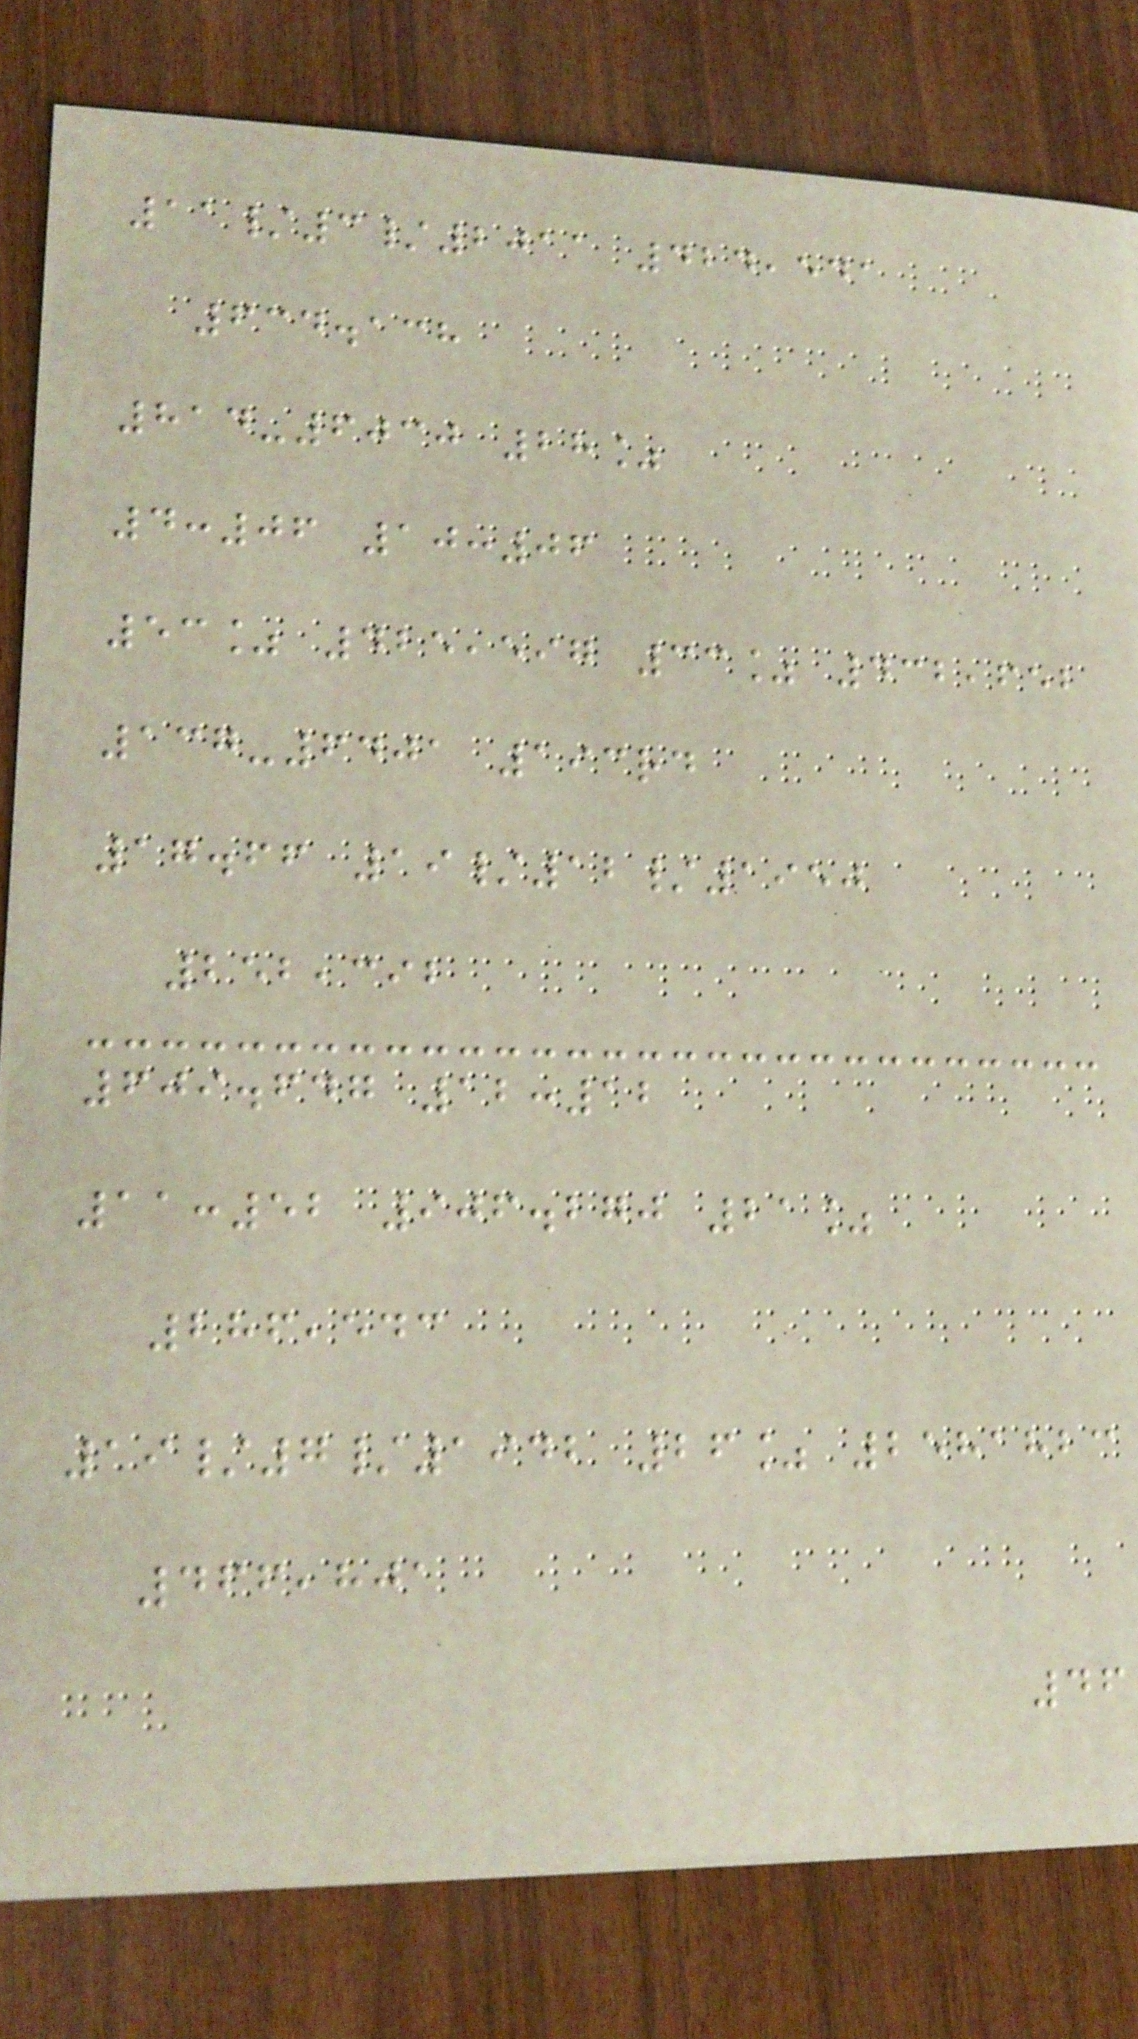11/3/2011 424,541
634.138
814-6030 28%
4:06 10:06
53% 425,597 33% 432,652
137-6401 193rd
17.66 19/12/1950
252,392
609.647 12:12
11:52 906.270 21%
286,543
19/7/1942 26% 2581823
466,801
46
